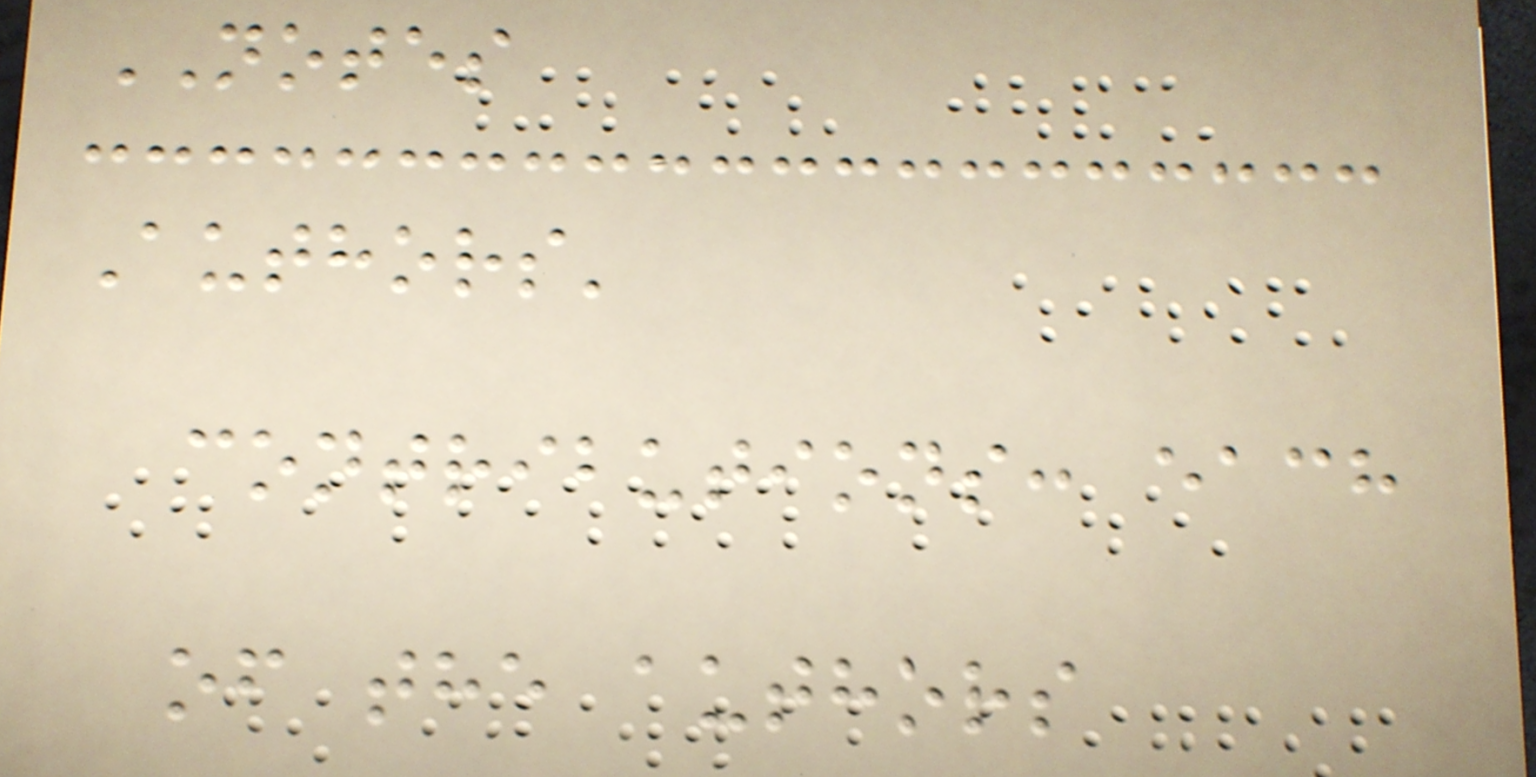NOTES
Authors'
contributions: each
of the authors
